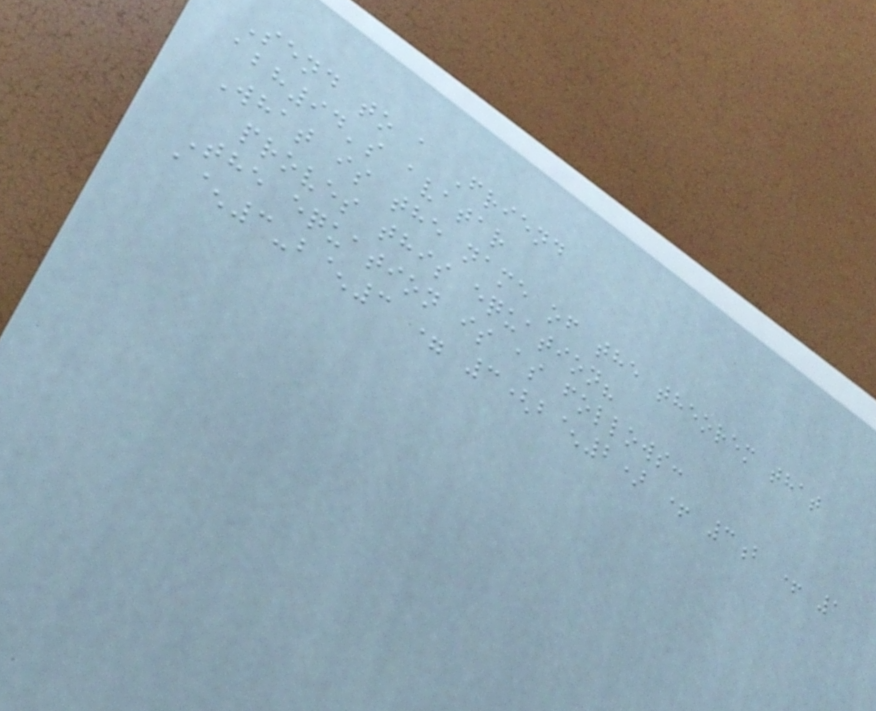Send to a Friend
abh94's avatar
What is the name of the theorem that
proves this equation?
The equation is as follows:
a^3-b^3 = 3(b^2) + 3b + 1
